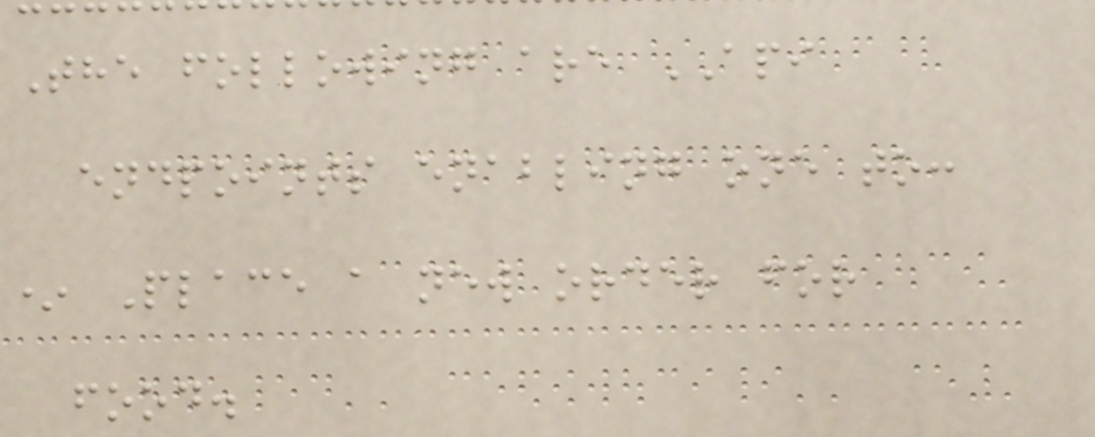The following are API
endpoints enabling one to:
* Place a new order for
food.
